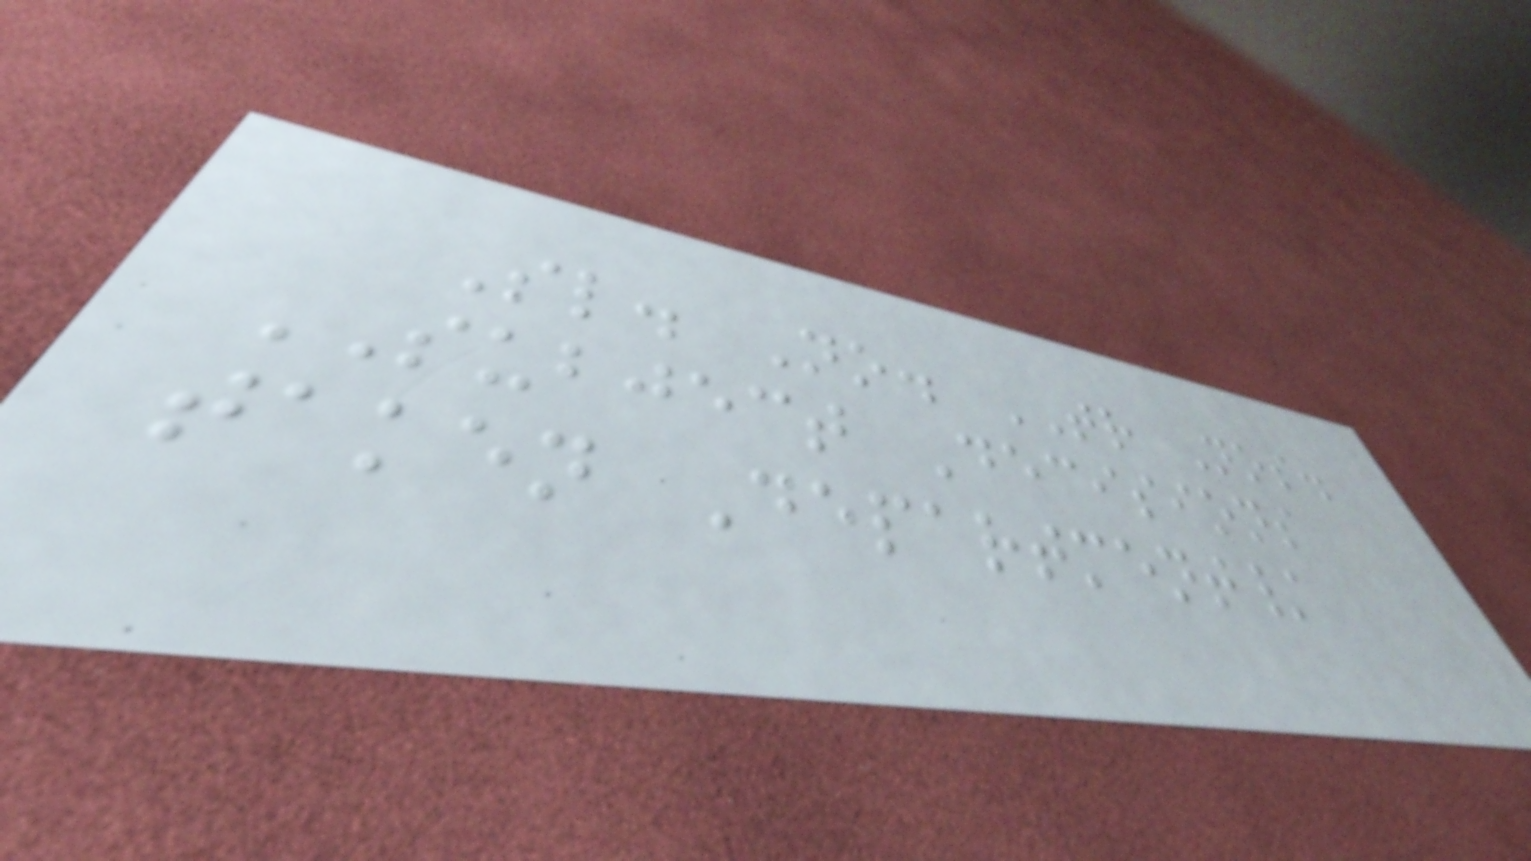Sl. No. TR Nos.
SUBJECT Decisions
taken Department/
